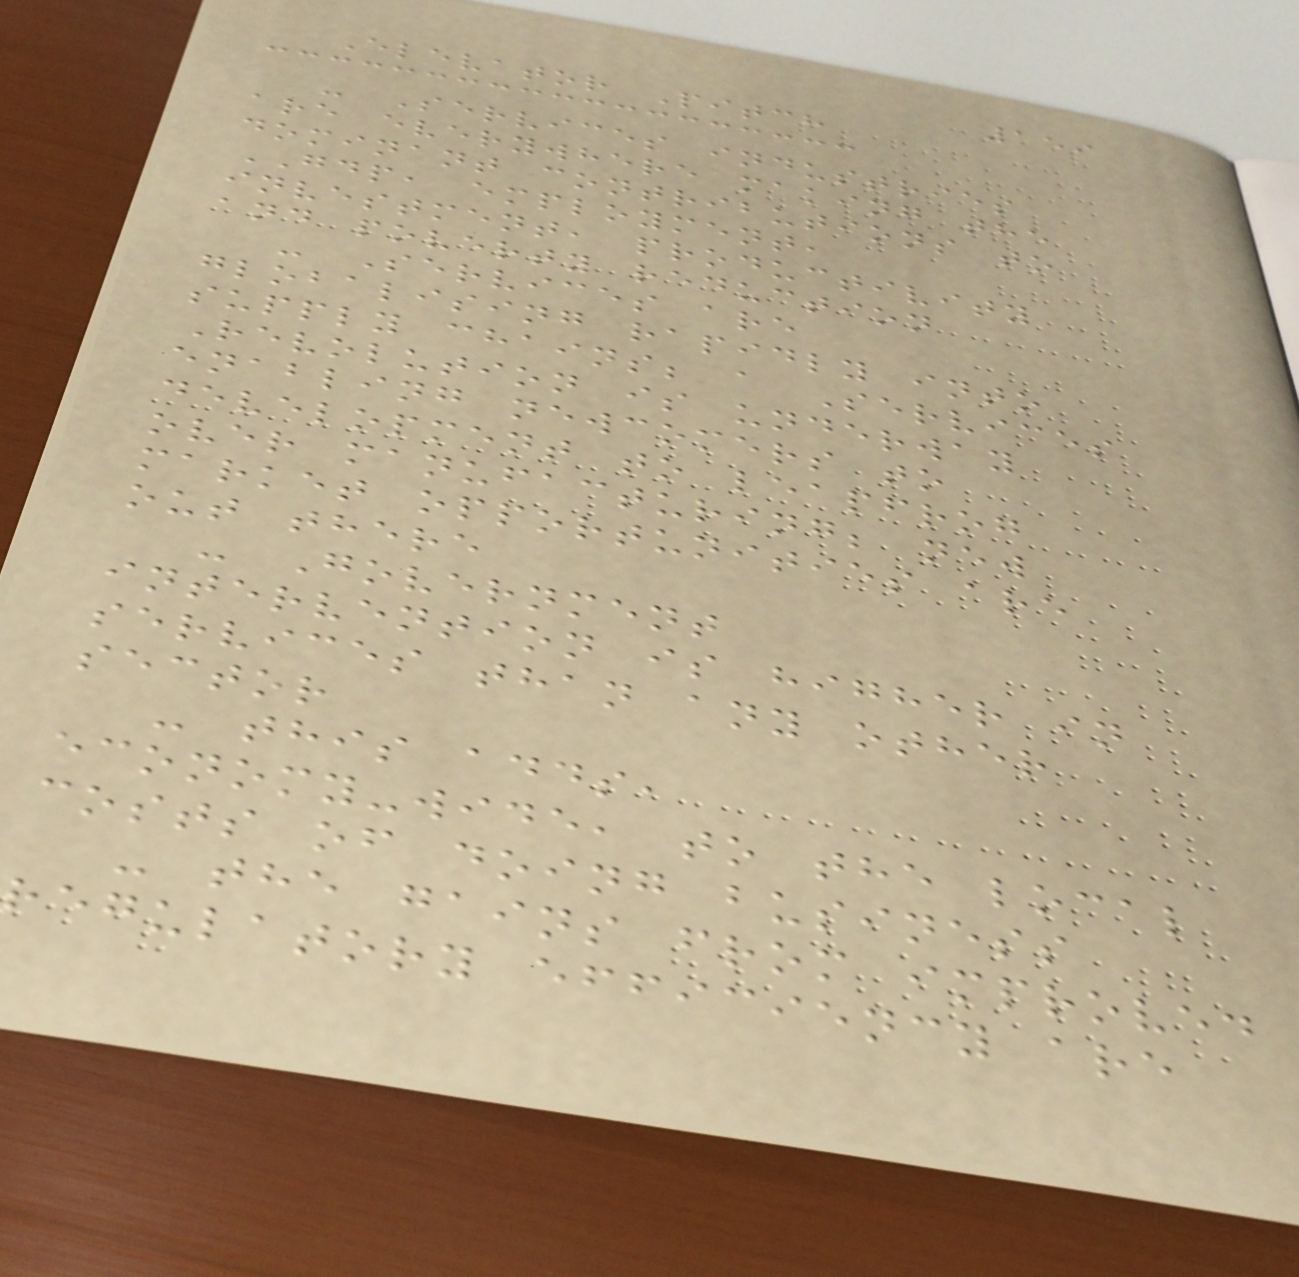159
Elevator Pitch
- Services industries
are everywhere making the
dominant contributions to
GDP, employment,
investment, productivity
and poverty reduction
- Services are
globalising rapidly into
supply chains; a Services
Revolution is underway
enabling newcomers to
development to leapfrog
over manufacturing; new
market opportunities are
out there
- Government
intervention is higher in
services than any other
sector
- this adds,
economy-wide, to the local
costs of doing business
- the gains from improved
regulatory efficiency are
